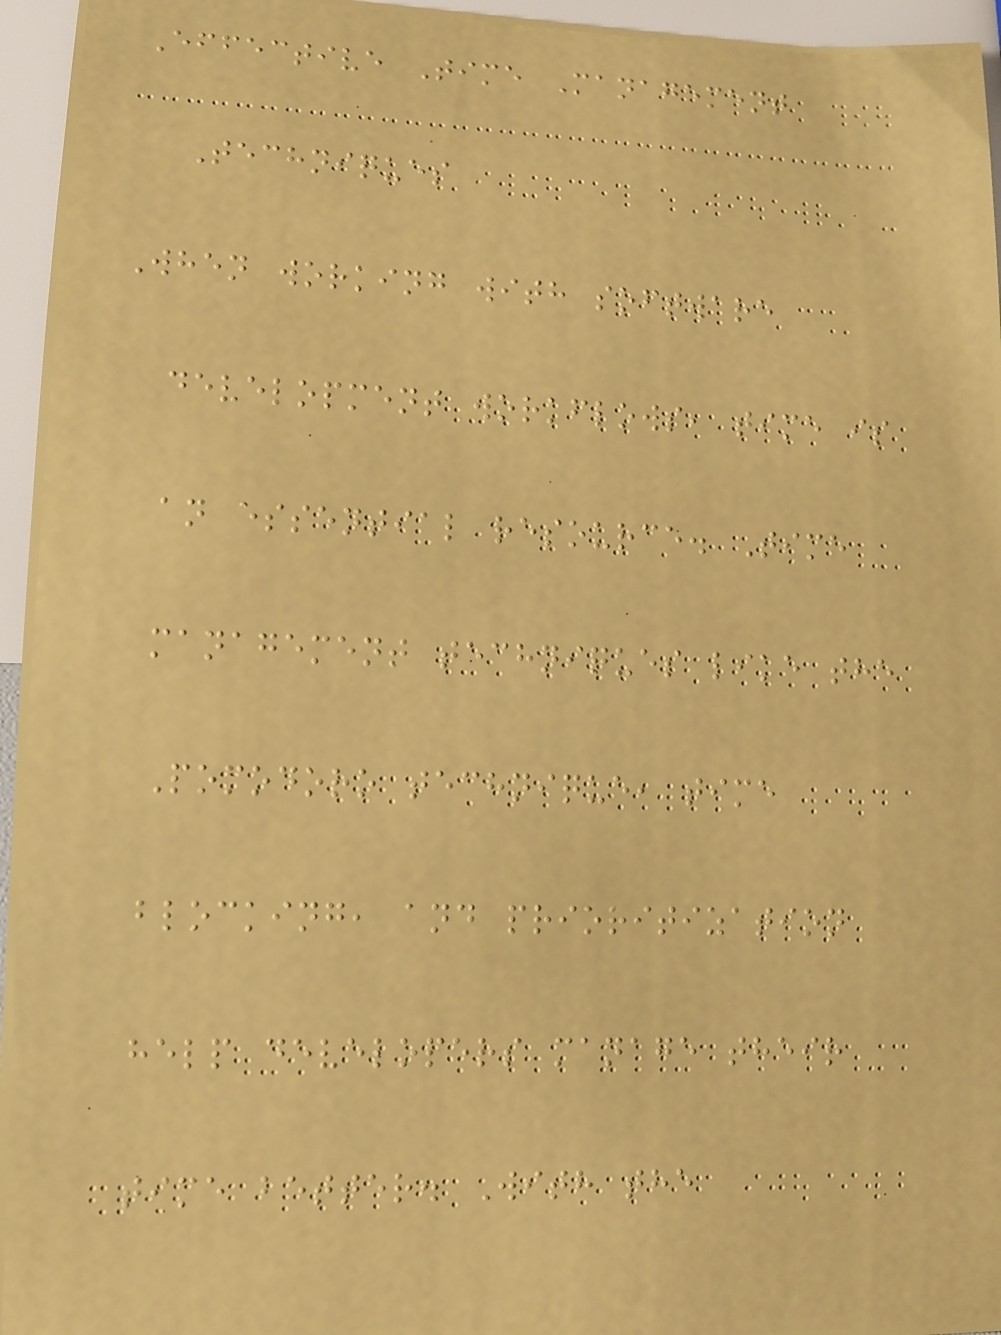Effective Time Management
Techniques
When working with software
development workflows, time is
an essential resource. Time
management techniques like the
Pomodoro technique, time
blocking, and prioritization
help developers manage their
time better. With the
